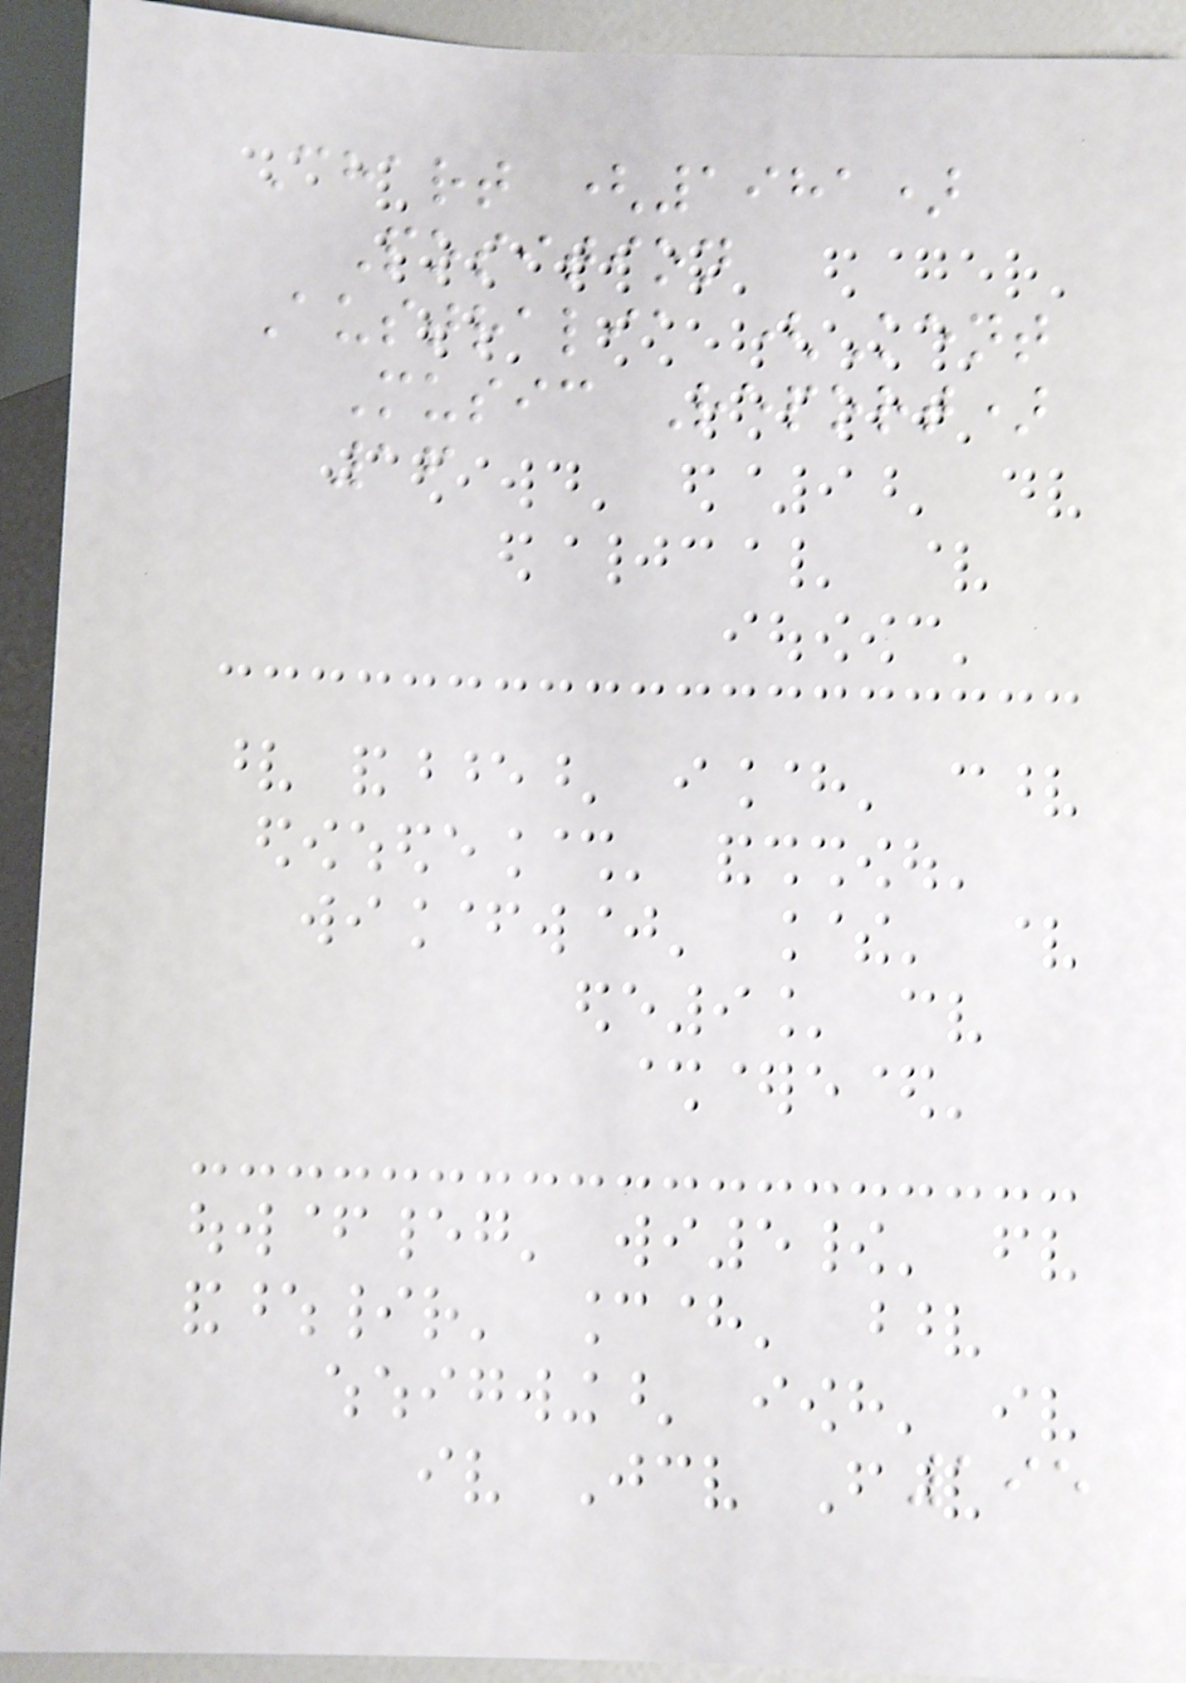Chart (1981)
Position
Australia (Kent
Music Report)
16
195
